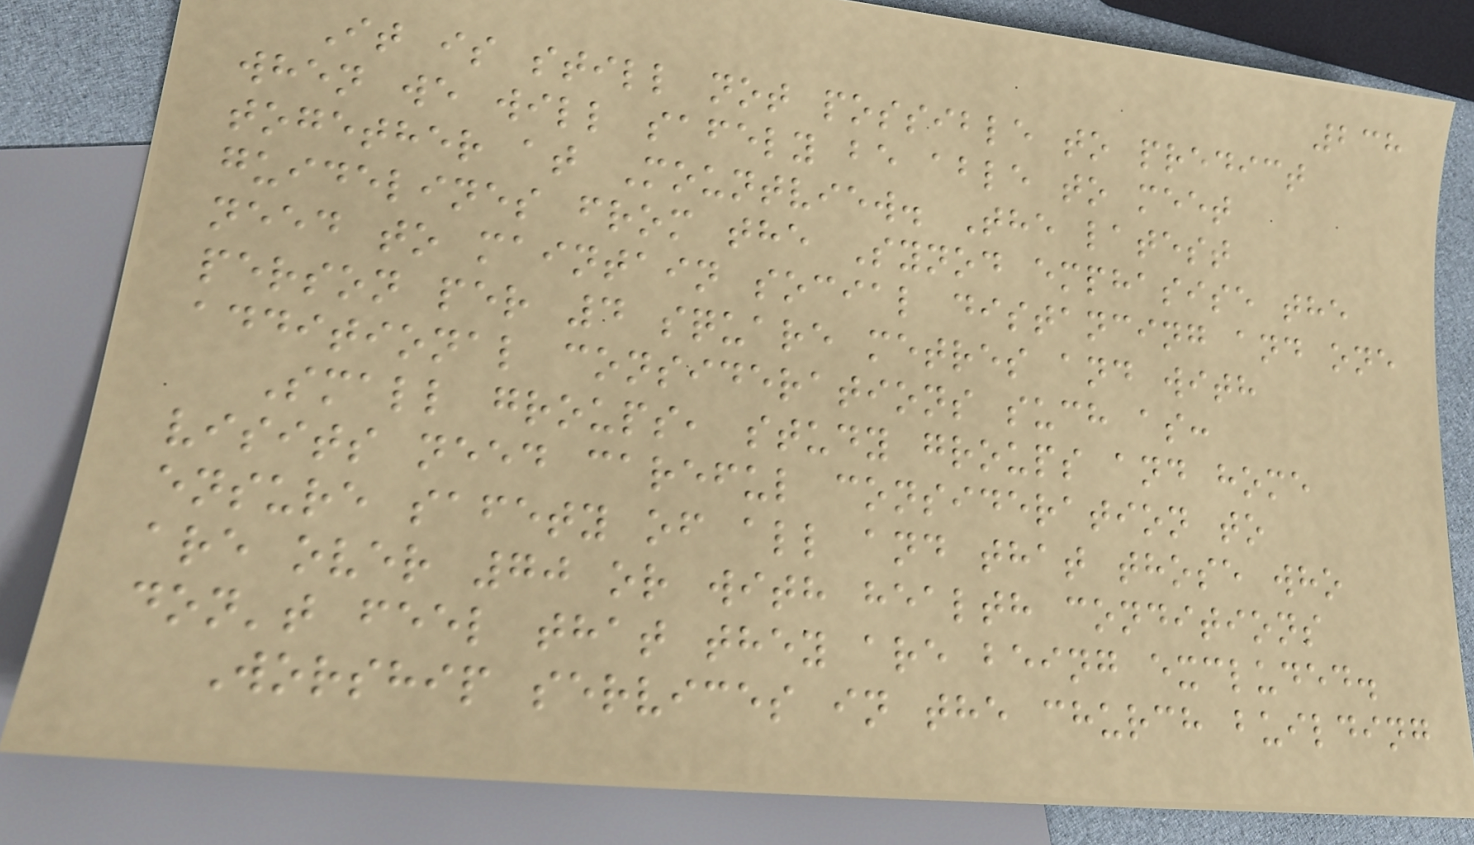238
It is still not possible to predict
when we will safely be able to meet
together at Mountview. The latest
guidelines from the Synod emphasise the
need to maintain social distancing and one
person per 4 square metres and with
additional considerations such as:
Small groups, study groups and home
visits need careful consideration to
ensure safety of all and that those who
are over 70 or with health conditions
don't feel that they are being excluded.
Worship services in the church building
